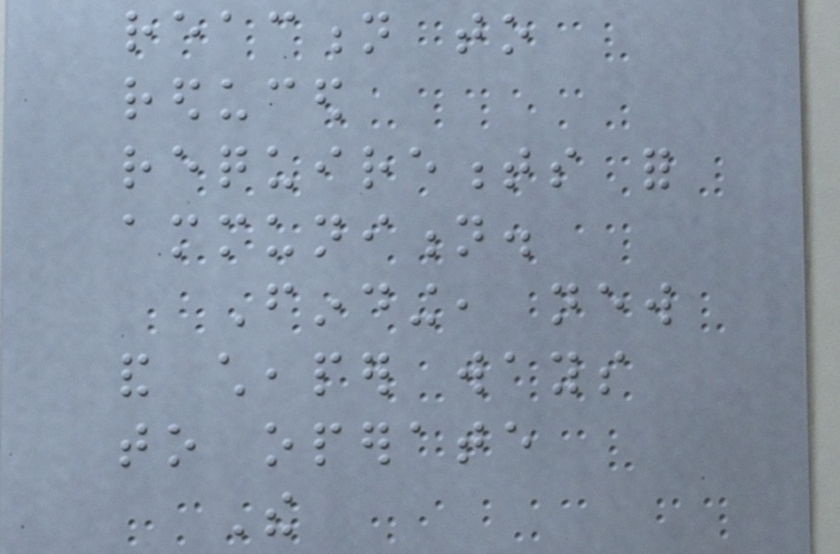reaction to
reduced
requirements for
ammunition.
Finding, new
and cheaper ways
to operate
The
